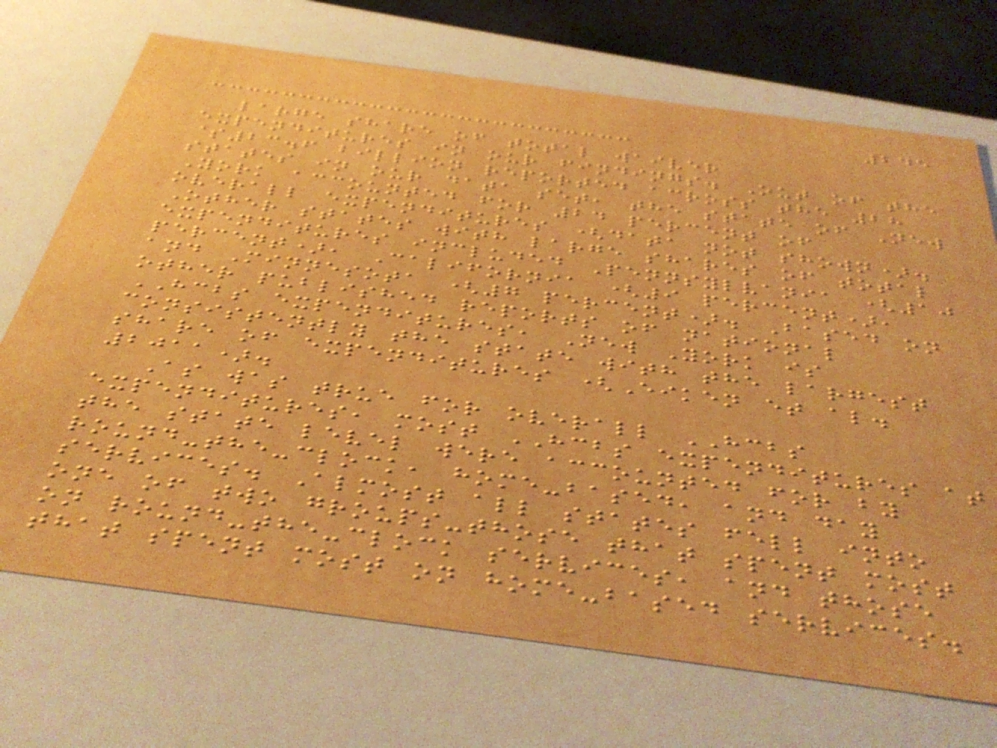245
large share of total waiver
expenditures in our findings. Out of the
$23.6 billion reported across the 28
states in our data set, the state of New
York accounted for 24 percent of
overall expenditures (data not shown).
Other states with large shares of total
expenditures included Pennsylvania (10
percent), California (9 percent),
and Minnesota (7 percent). Based on
other published reports of national
HCBS expenditures, New York is
consistently the state with the largest
share of expenditures (Eiken et al.
2011).
As was true for overall HCBS
expenditures, most HCBS expenditures at
the state level were accounted for by
round-the-clock, home-based, and day
services. Almost all states fell into
one of two groups-those that spent most
on round-the-clock services, and those
that spent most on home-based services.
